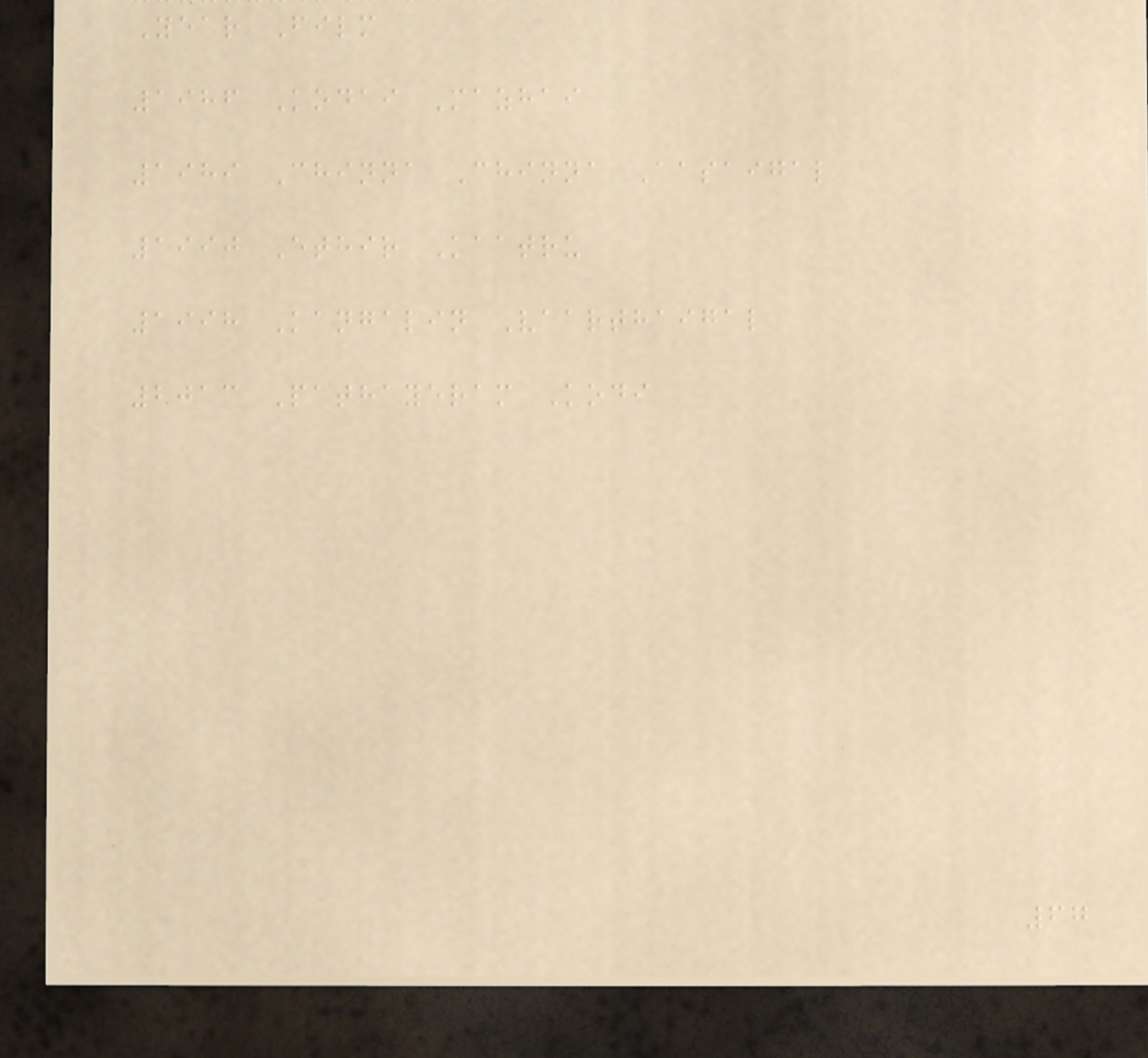Year Film
1986 Kodai Mazhai
1989 Chinna Chinna Aasaigal
1990 Ethir Kaatru
1998 Kangalin Vaarthaigal
2013 Pathayeram Kodi
67
